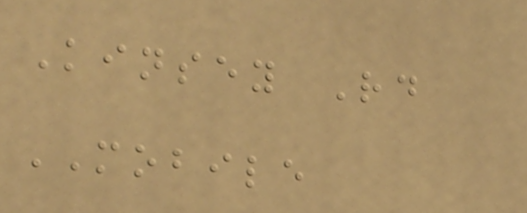Kinsey Rd
MOBILE
